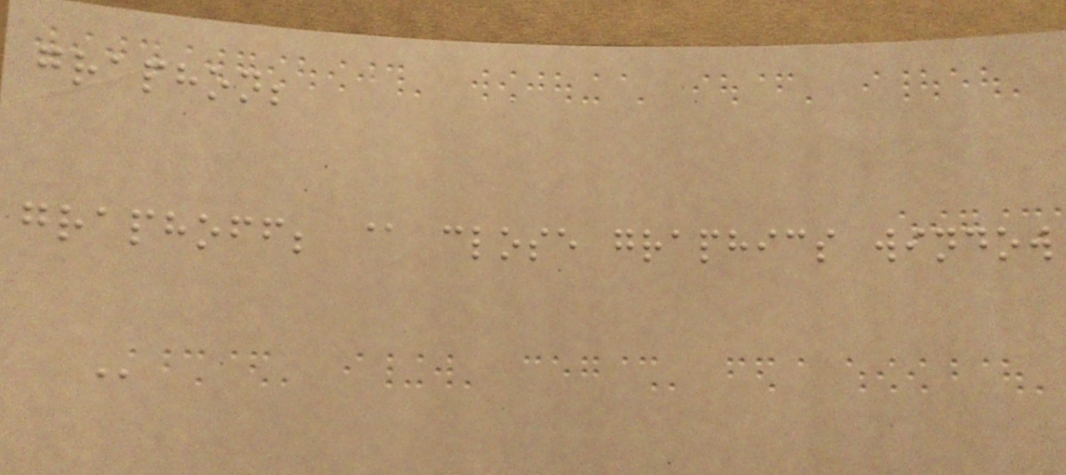graphon;
graphoff; @ close graphics window
@
